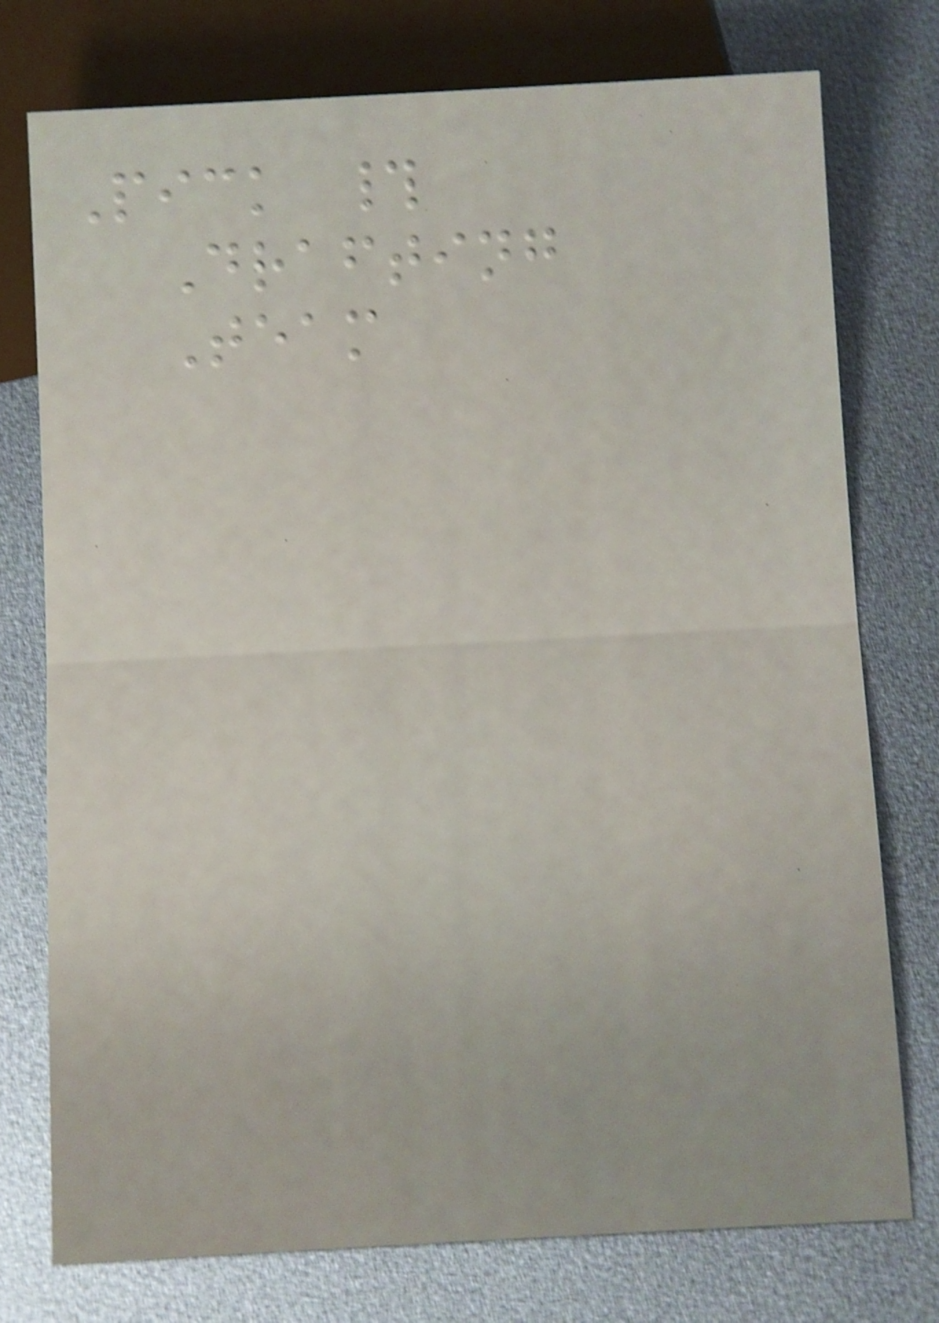Pick #
Drafting
Team
